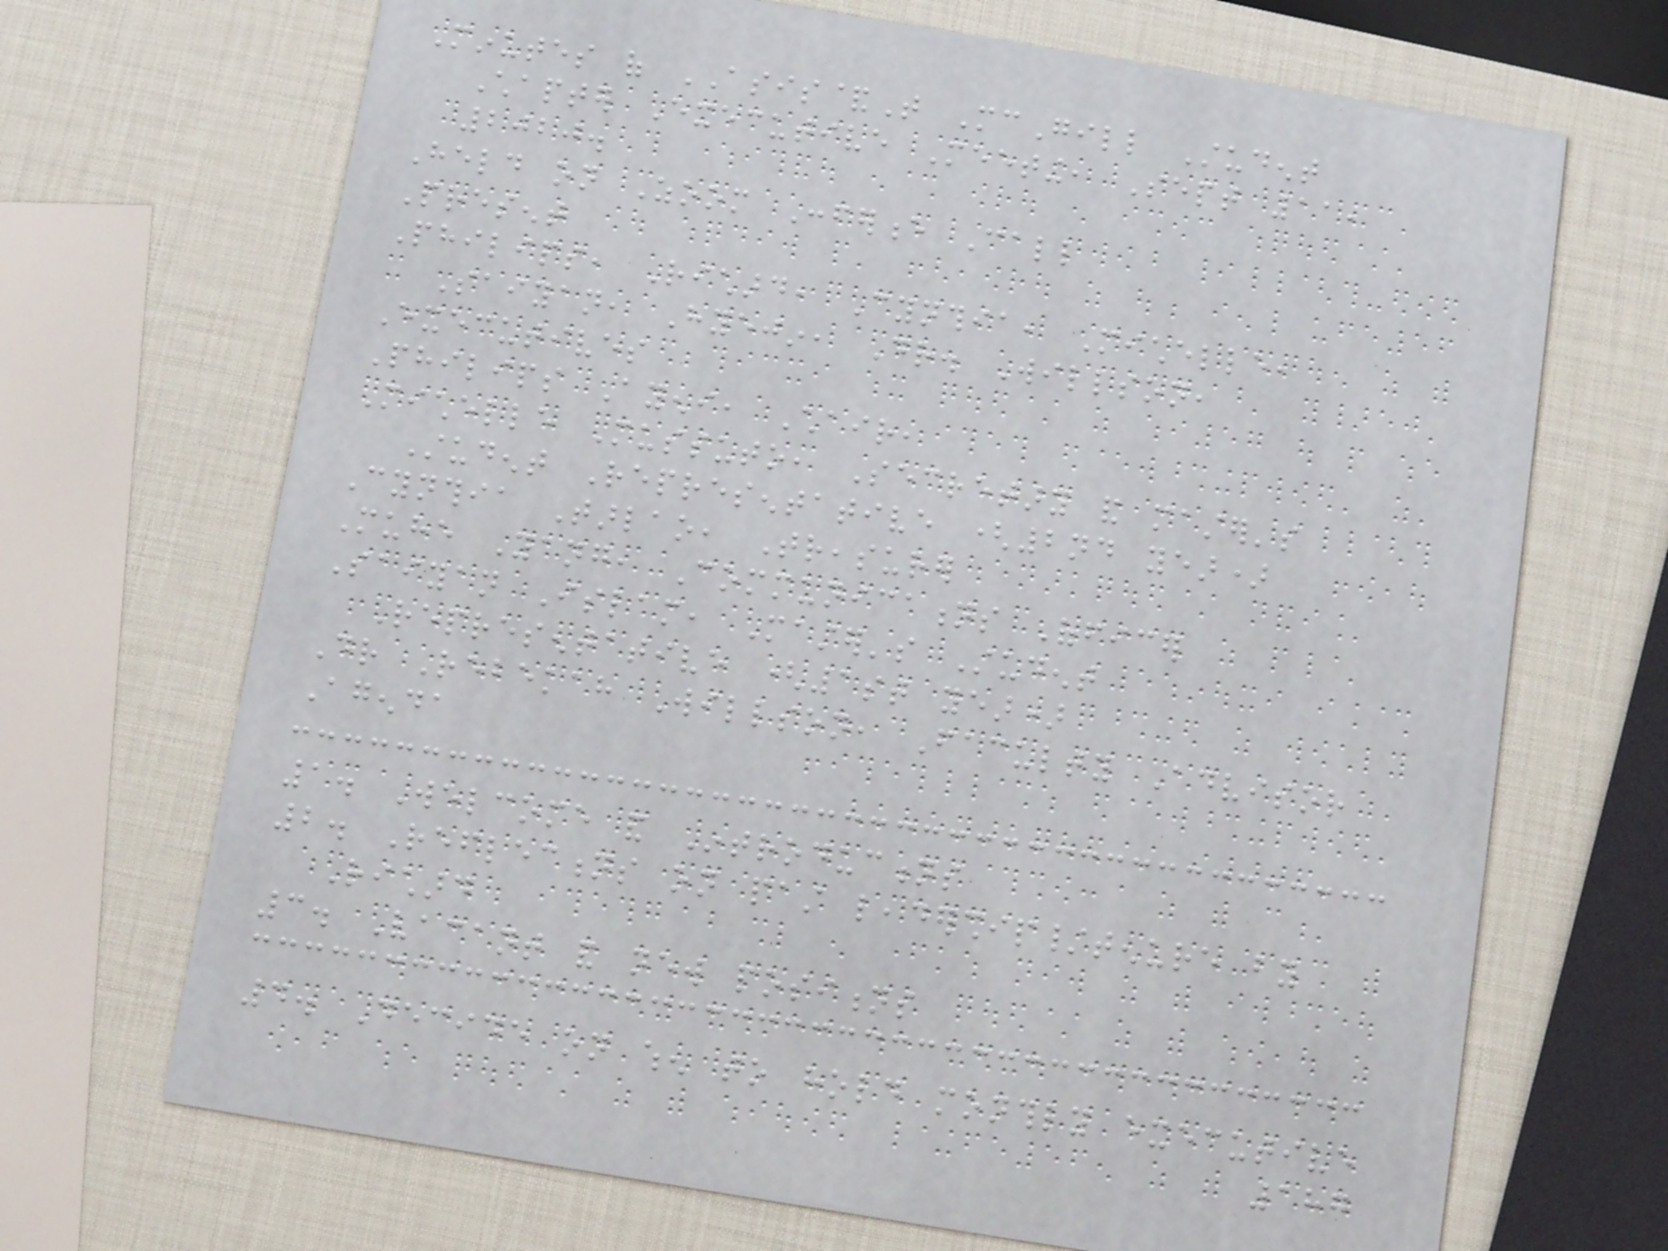Minutes of ASIS&T McGill Student
Chapter Executive Meeting, Sept 11,
2020.
Held on Zoom Conference Call
Present
Philips, Richard, Cynthia, Michelle,
Saiyan, Hyejin, Dr. Willson,
Executives
Philips Ayeni, Chair,
Michelle Mussuto, Secretary and master's
Student Representative (2nd year)
Cynthia Tarlao, Treasurer
Muhe Yang, Communications Officer
Saiyan Islam, Master's Student
Representative (1st year)
Dr Rebekah Willson, Faculty Advisor
Agenda
1. Welcome and Introductions
2. Reflections on past leadership/tenure by
Richard
3. Vacant and new positions
4. Decide on when to hold monthly executive
187
